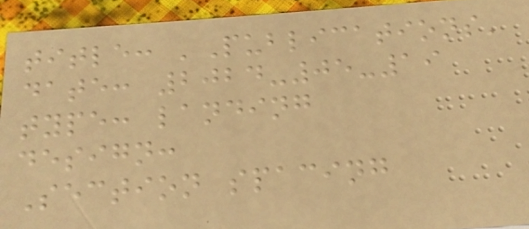title: 'Publications'
date: 2024-05-19
type: landing
design:
Section spacing
